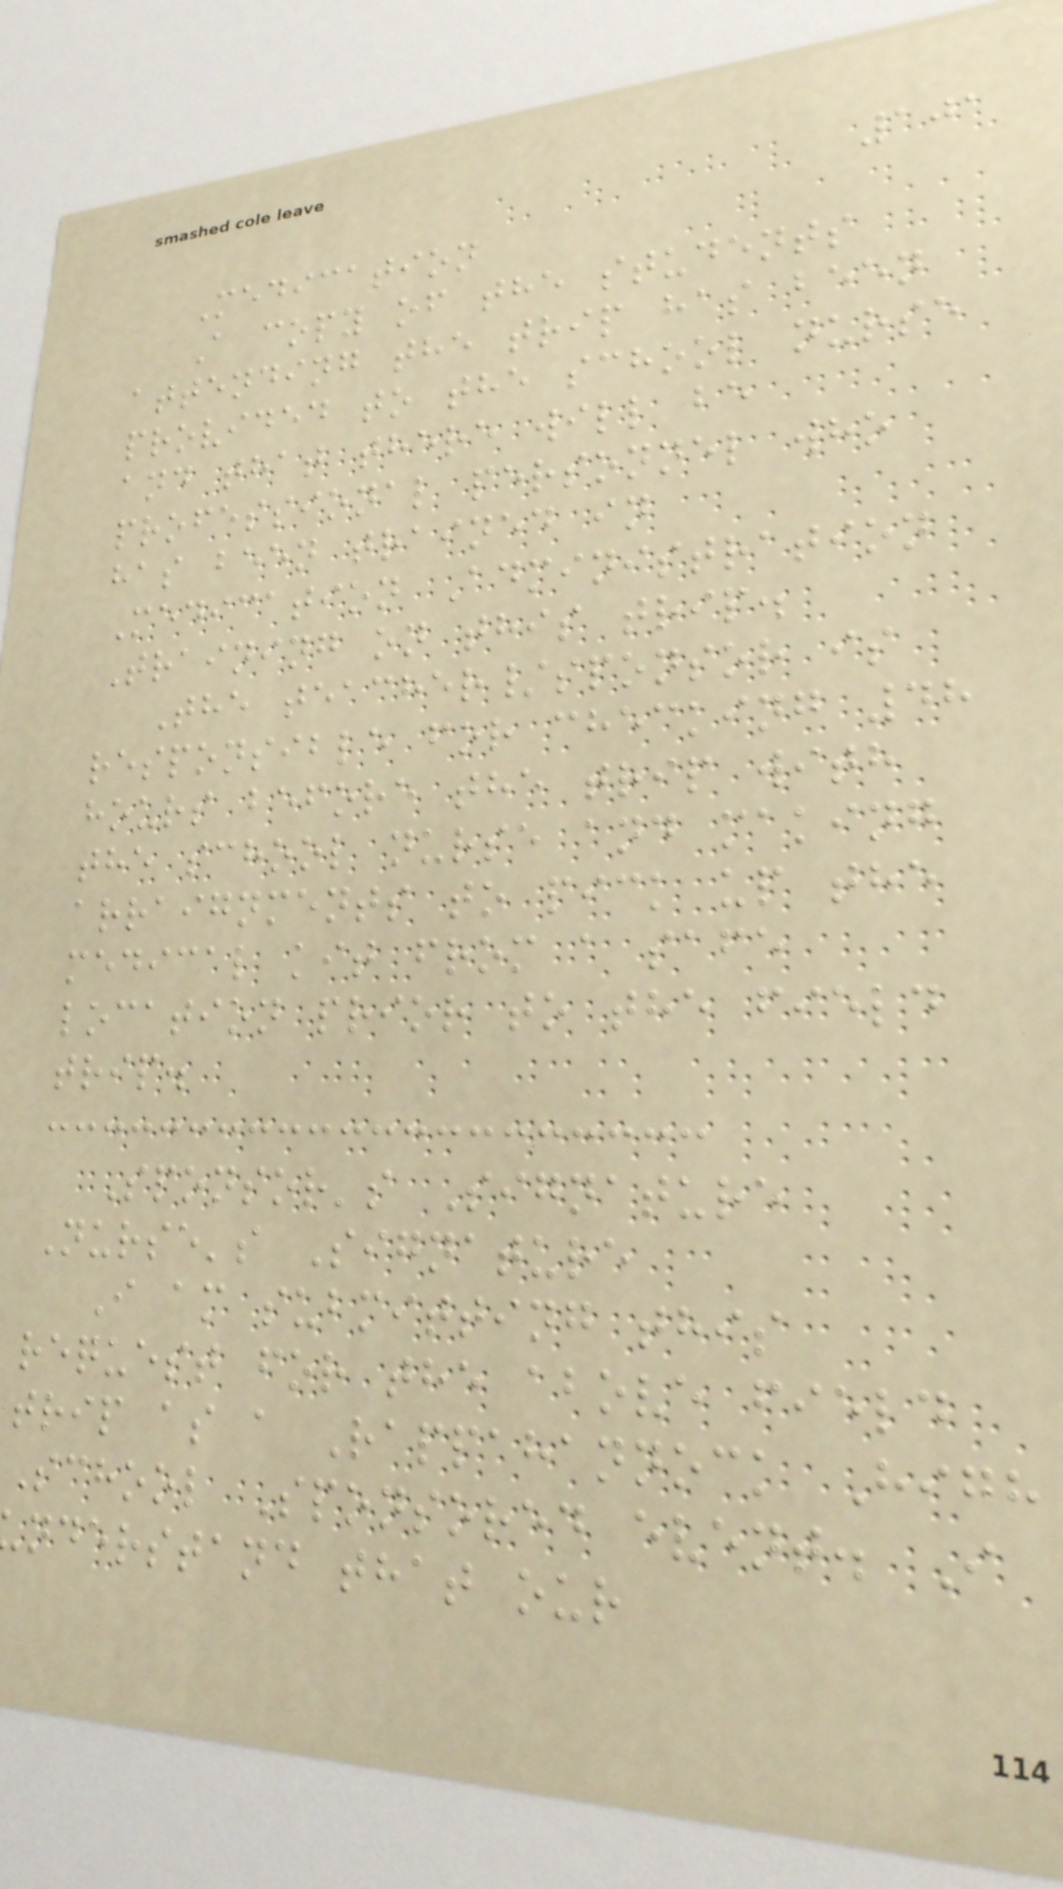101
Medication
A copy of the students
attending the trip has been
provided to the school nurse
and that there will be
professional personnel who
has been trained in
Medication Administration
Training on this trip.
The teacher/sponsor is
responsible for checking 48
hours before the trip with
the school nurse and making
arraignments to pick up the
medical kit from a safe
location prior to the field
trip.
Sponsor's Signature
Nurse's Signature
I am submitting this
request for the above field
trip as a Rappahannock High
School Sponsored event. I
nderstand that our
